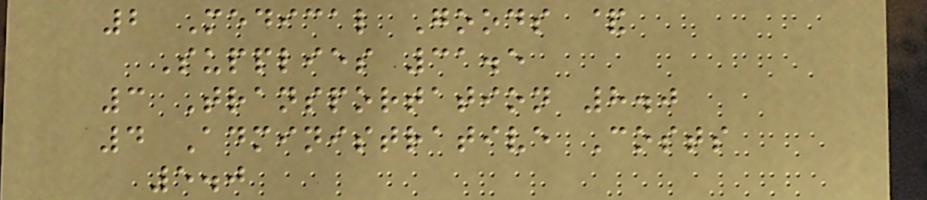2 Medical Goods &
Supplies 31.5
3 Transportation 8.0
4 Administrative Costs
5.0
